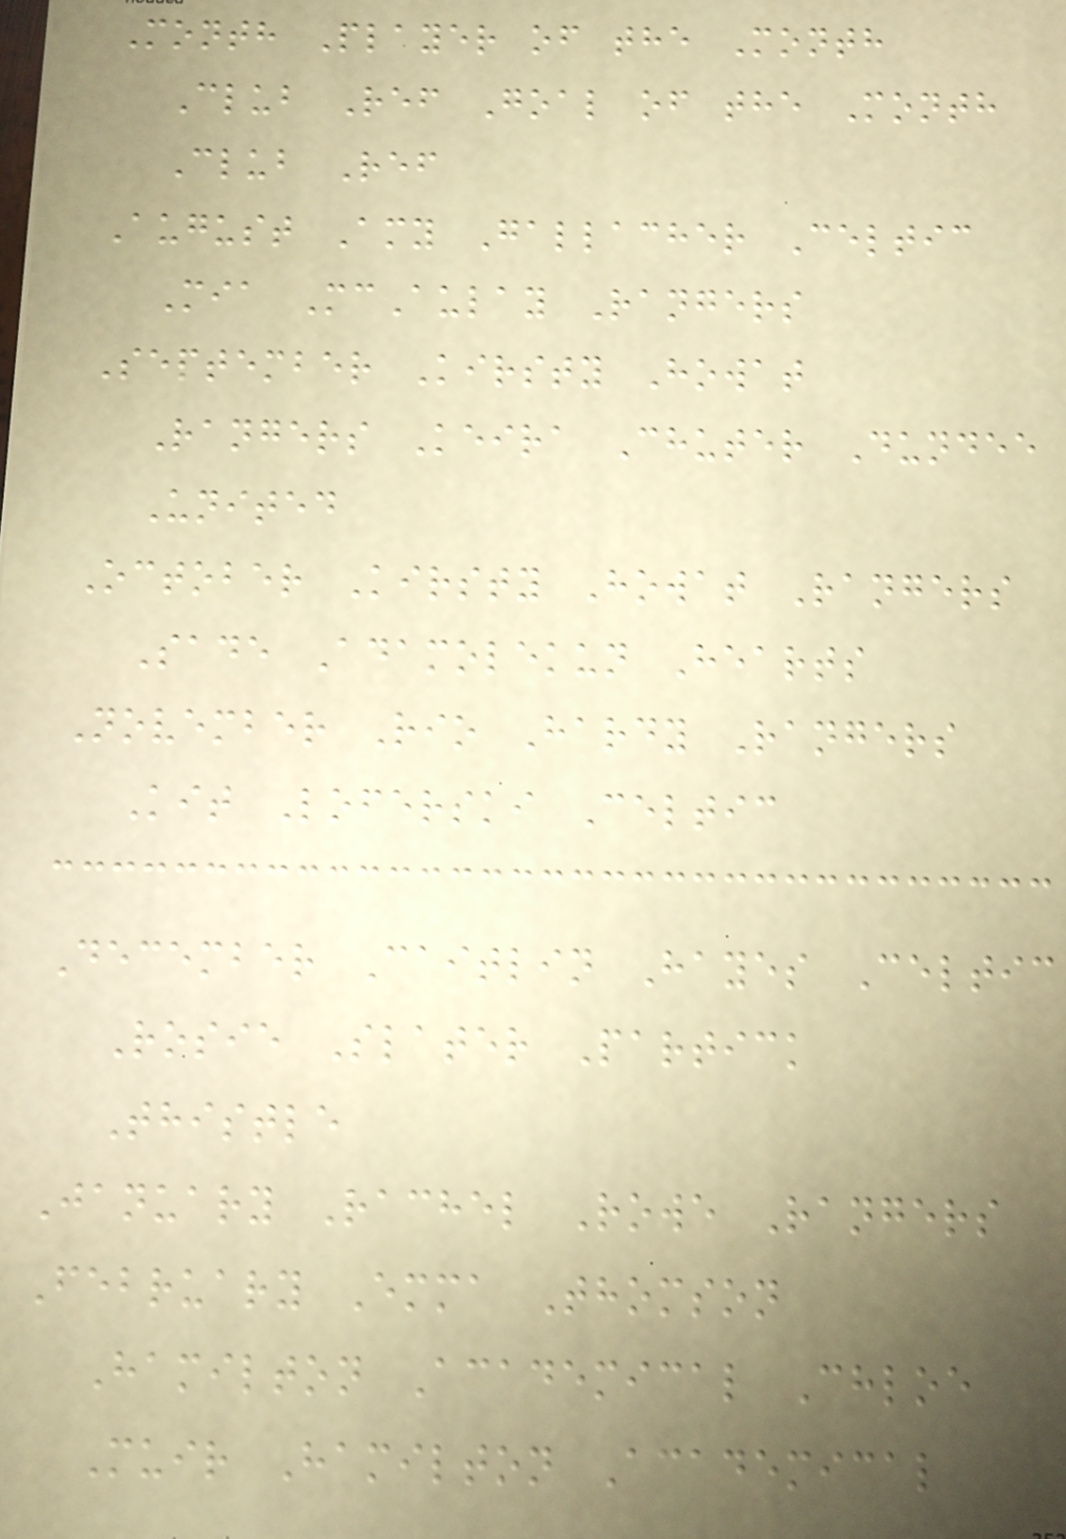Month Player of the Month
Club Ref Goal of the Month
Club Ref
August Amy Gallacher Celtic
Mia McAulay Rangers
September Kirsty Howat
Rangers Keira Chuter Dundee
United
October Kirsty Howat Rangers
Sade Adamolekun Hearts
November Rio Hardy Rangers
Kit Loferski Celtic
December Caitlin Hayes Celtic
Rosie Slater Partick
Thistle
January Rachel Rowe Rangers
February Emma Thomson
Hamilton Academical Chloe
Muir Hamilton Academical
